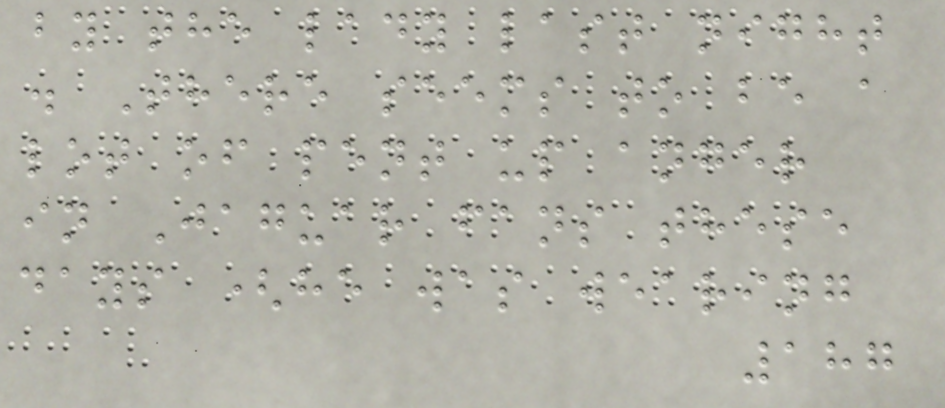by the lady last night
. There seems to be a
lot of pent up anger
in Jaguar fans these
days (he was wearing
187
